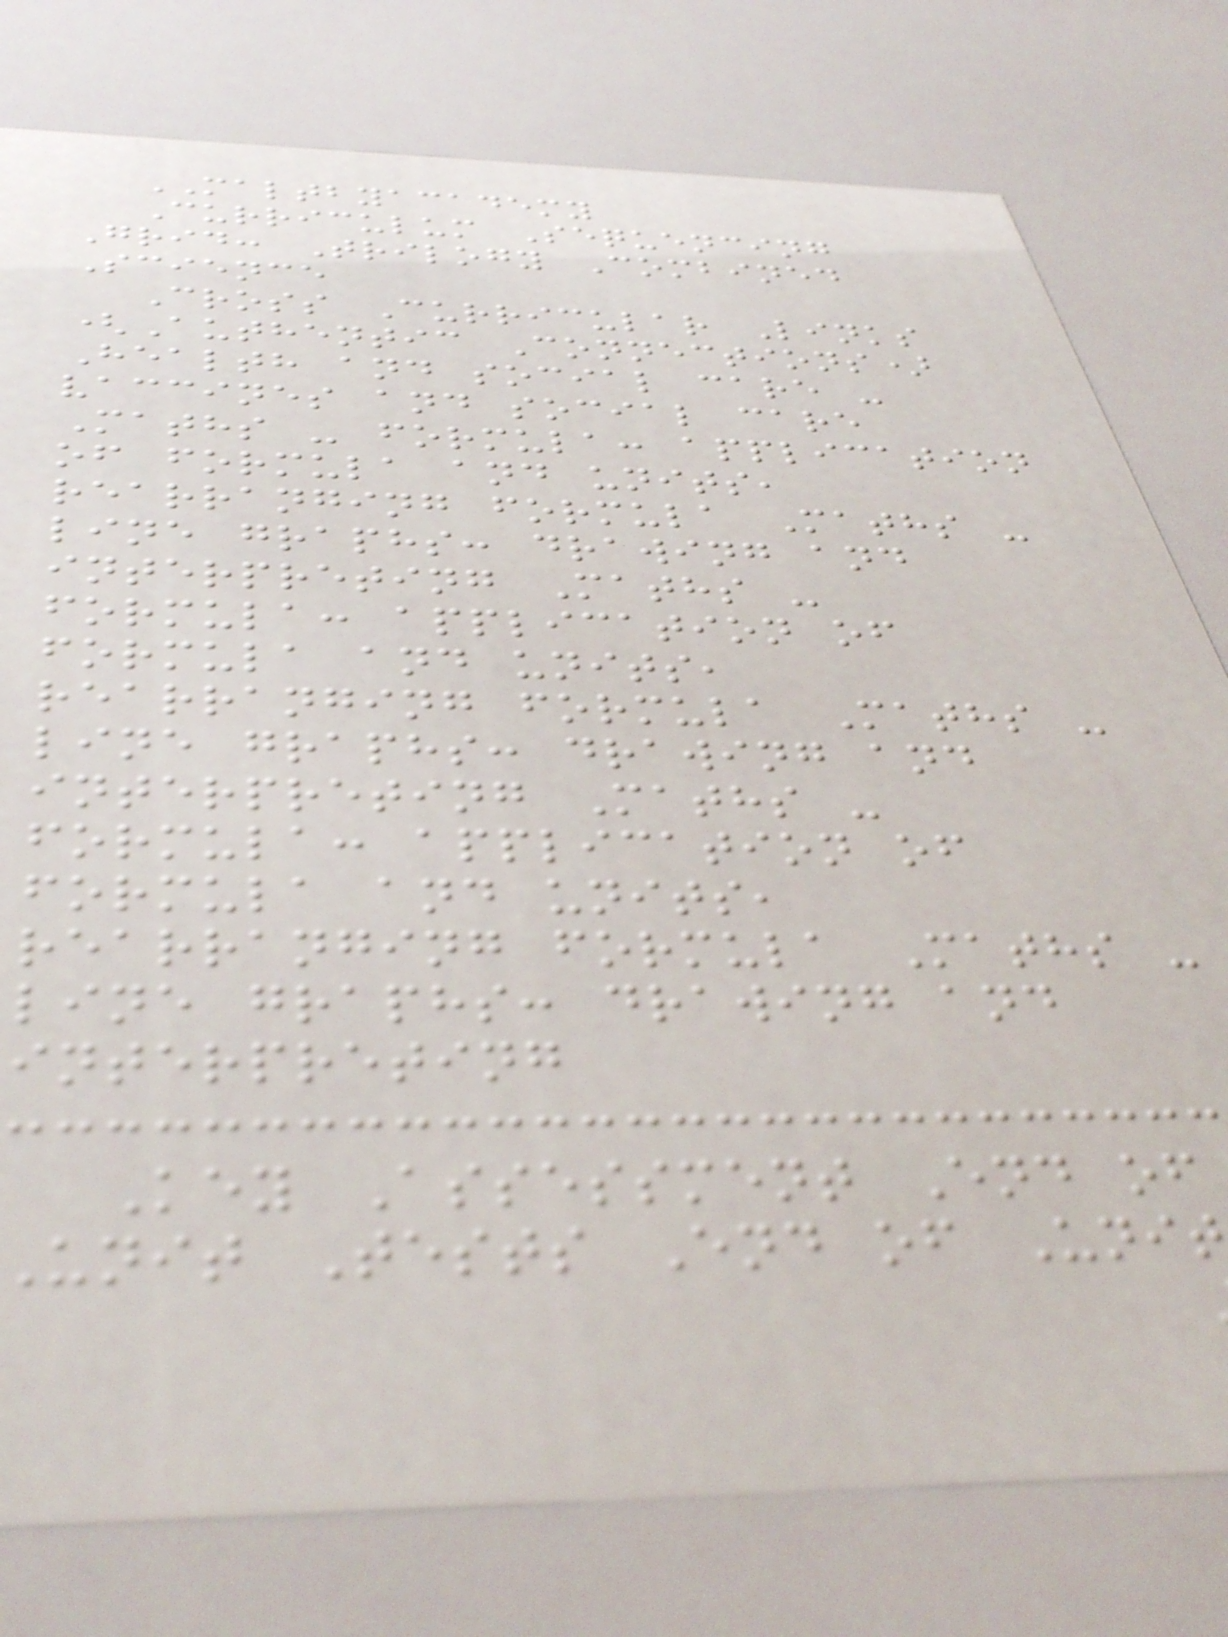MALTBYACADEMY
Curriculum Sequencing
Grid: Trilogy Combined
Science
Cross Curricular Links
(Authentic Connections)
Health and social care -
vaccines and social care
Maths - formula: application
of formula and units,
rearranging formula Maths -
line graphs: drawing and
interpreting Maths -
formula: application of
formula and units,
rearranging formula Maths -
line graphs: drawing and
interpreting Maths -
formula: application of
formula and units,
rearranging formula Maths -
line graphs: drawing and
interpreting
Key Assessment End of
unit Tests End of Uni
